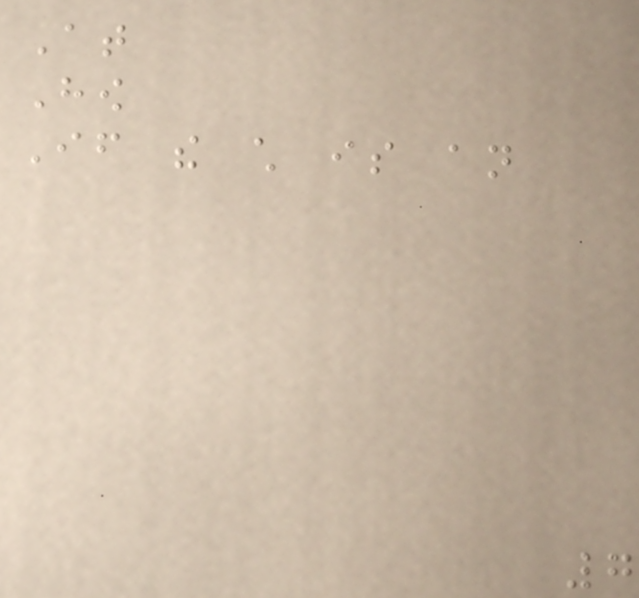At
How
If the child is an
7
